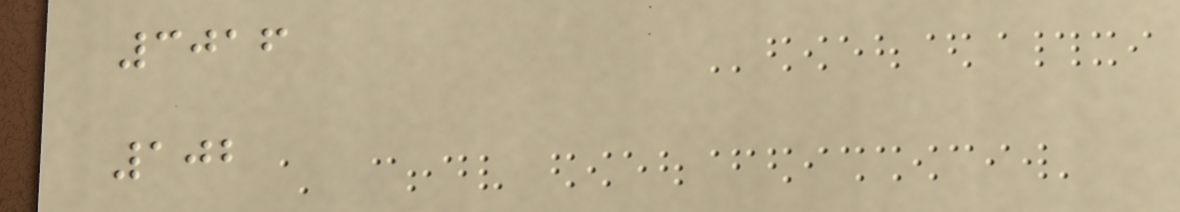3016
102
